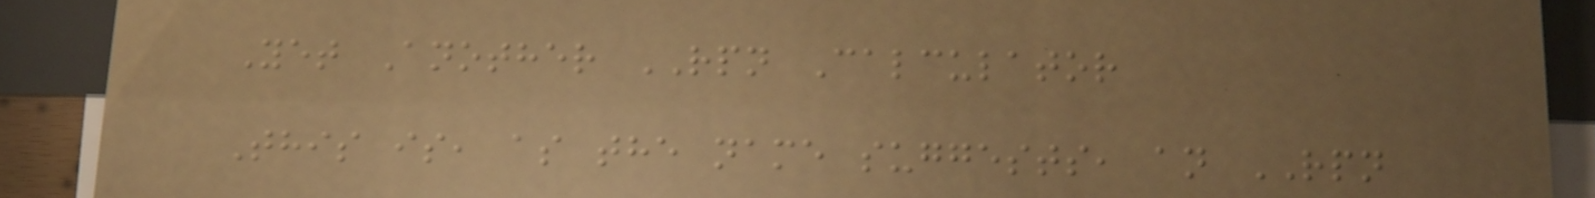Yet Another RPN Calculator
This is, as the name suggests, an RPN
